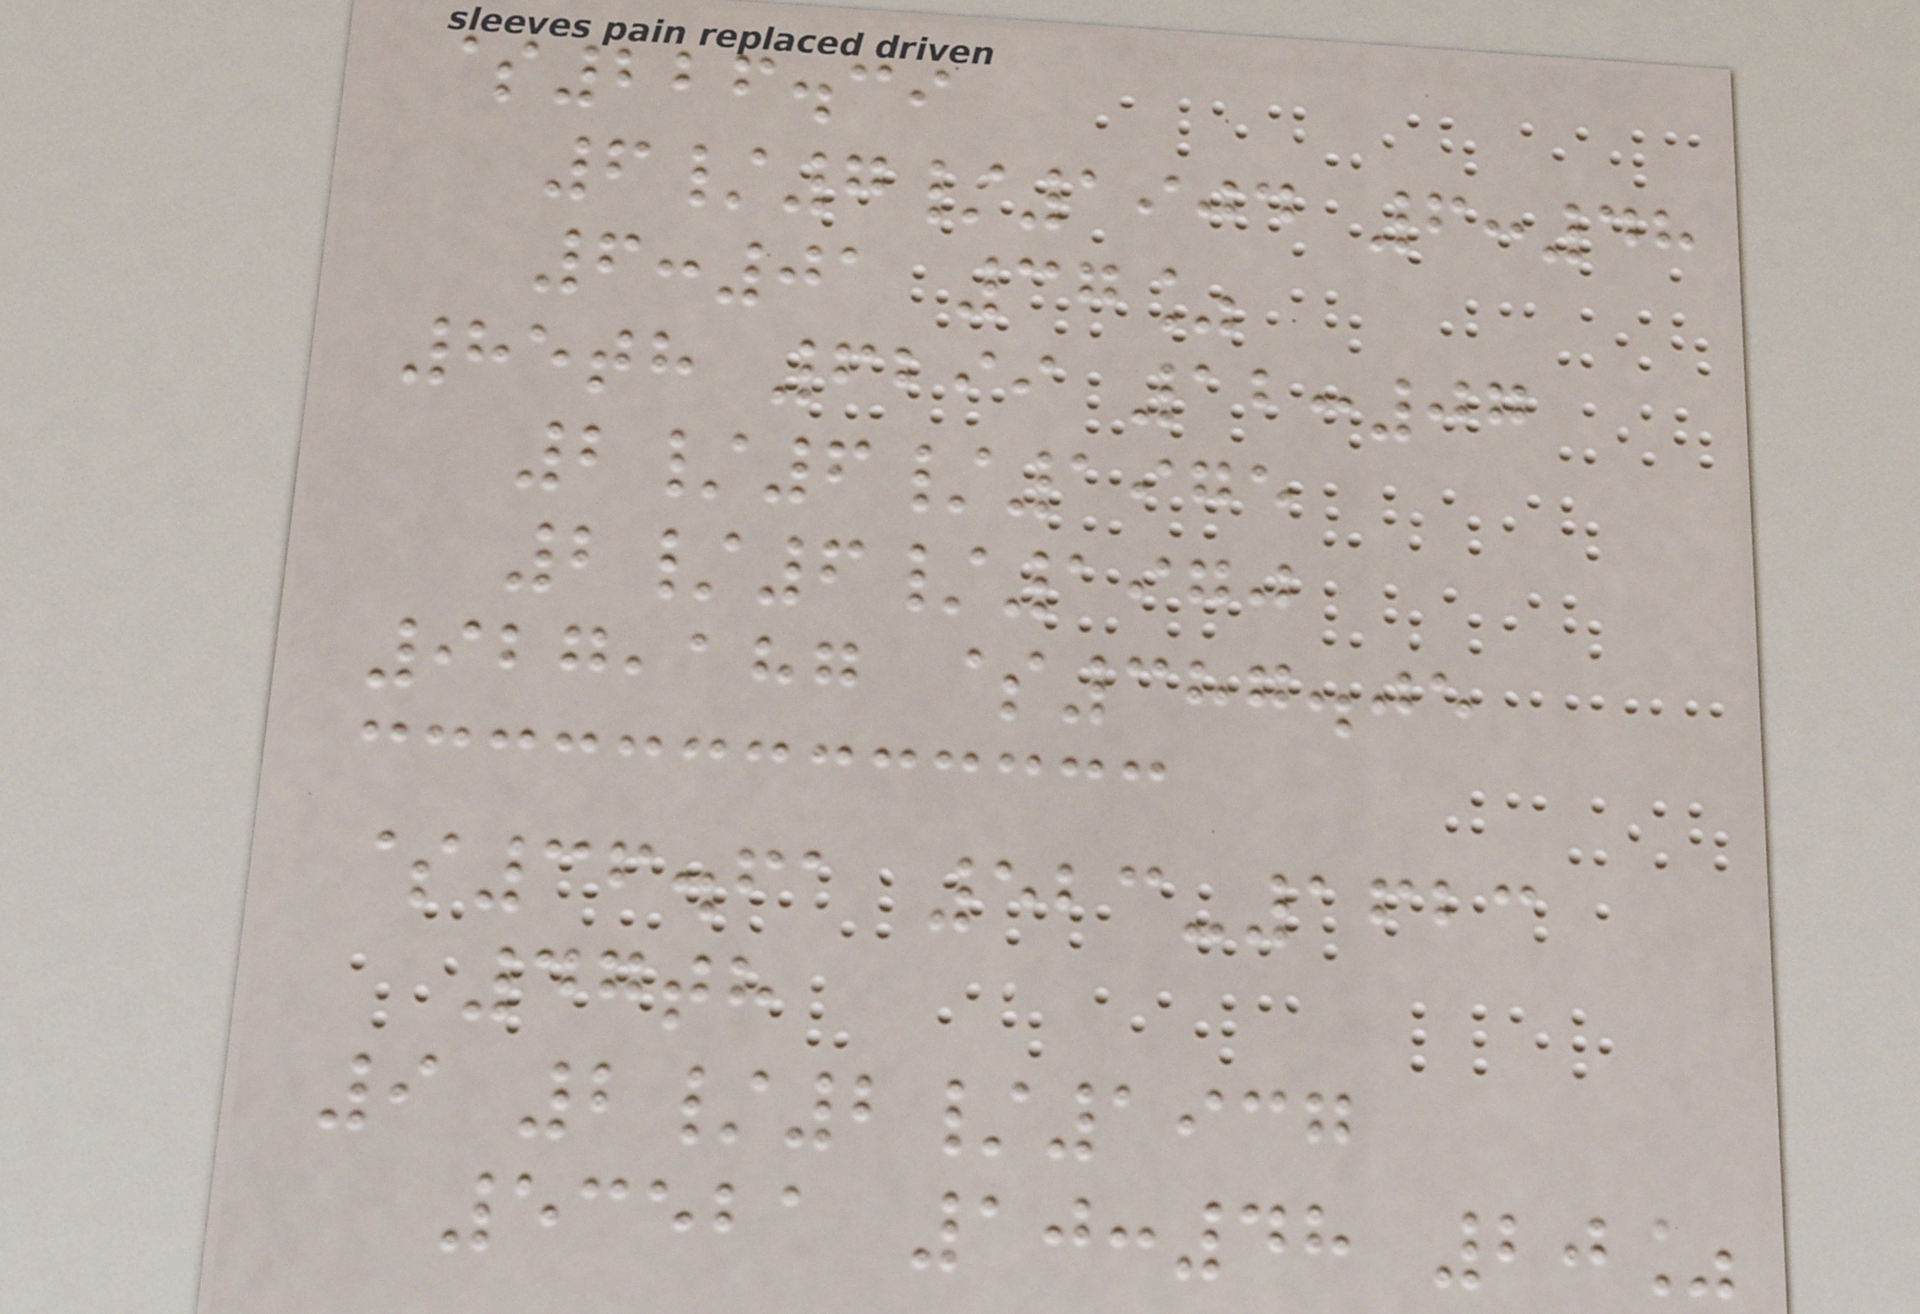$226.39
6/7/1904 6:48
6:01 37%
85th 6299 12:07
2/6/1975
2/6/1970
927,187 $387.05
$36.61 523-1623
47th
9 2/2/1937
53521 10:48 20%
